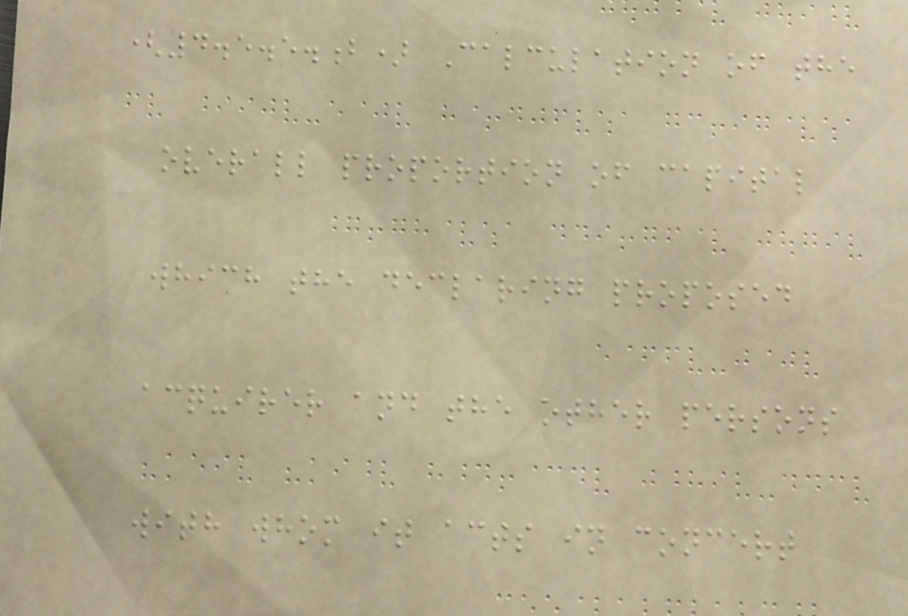(4.5.5.b) Calculation of the
overall proportion of capital
which the declaring proposed
acquirer and the other persons
with whom it acts in concert
